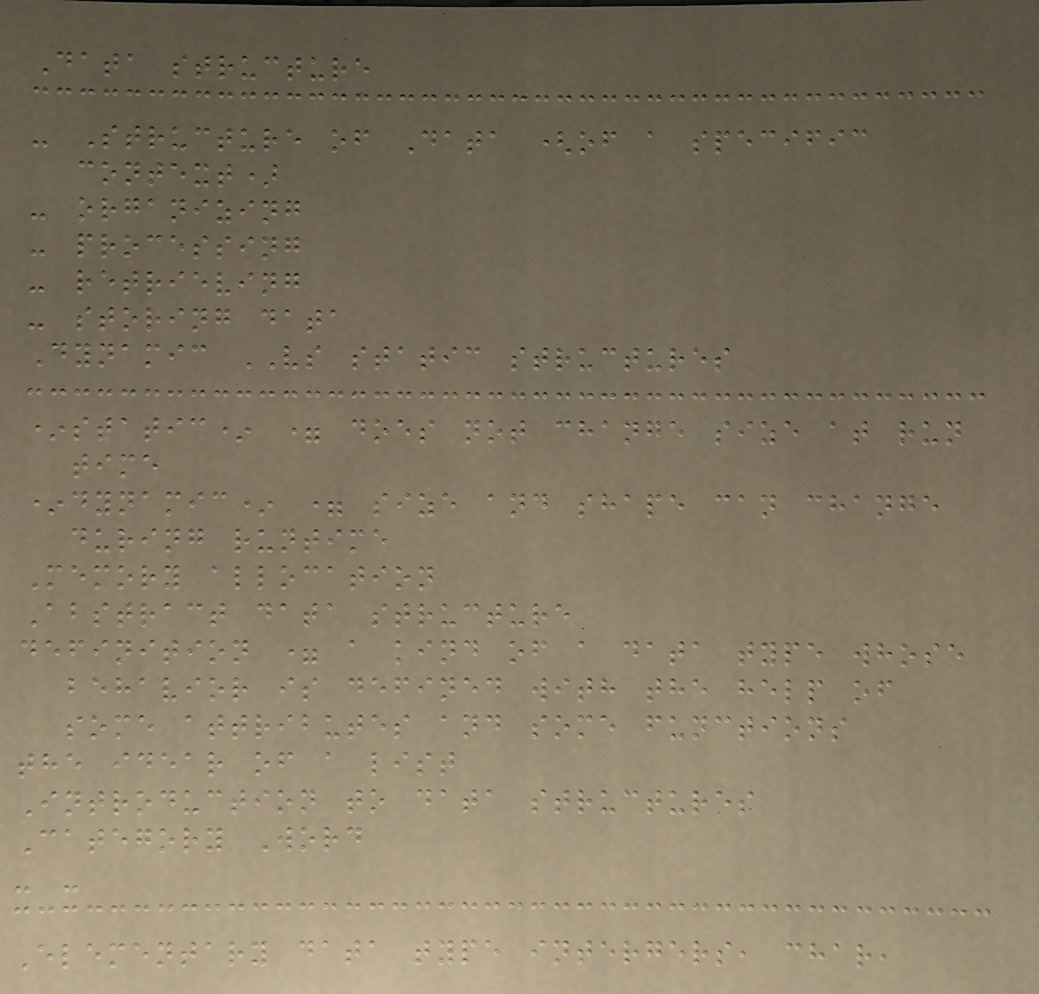Data structure
- Structure of Data (of a specific
context)
- organizing
- processing
- retrieving
- storing data
Dynamic VS static structures
*static* = does not change size at run
time
*dynamic* = size and shape can change
during runtime
Memory allocation
Abstract data structure
definition = a kind of a data type whose
behavior is defined with the help of
some attributes and some functions
the idear of a list
Introduction to data structures
Category Word
- -
Elementary data type intergers, char,
